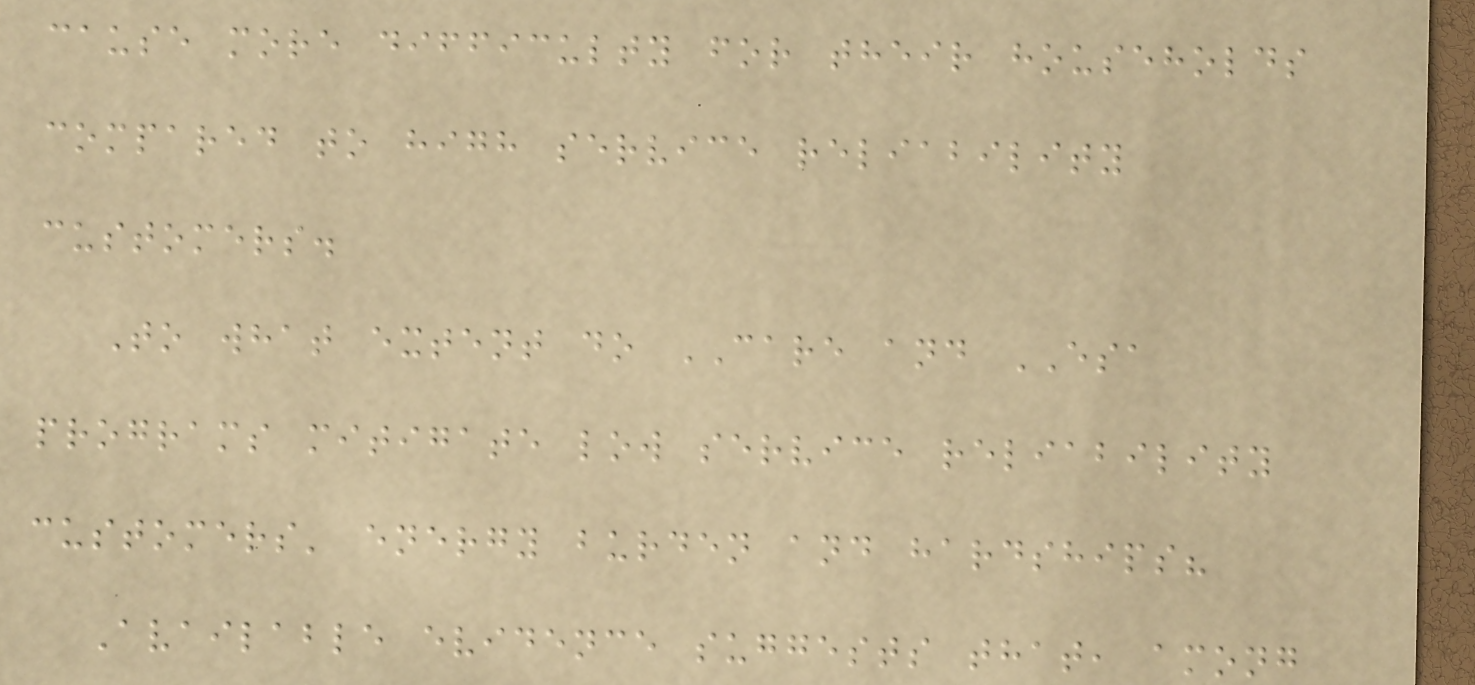cause more difficulty for their households
compared to high service reliability
customers.
To what extent do CARE and ESA
programs mitigate low service reliability
customers' energy burden and hardships?
Available evidence suggests that, among
